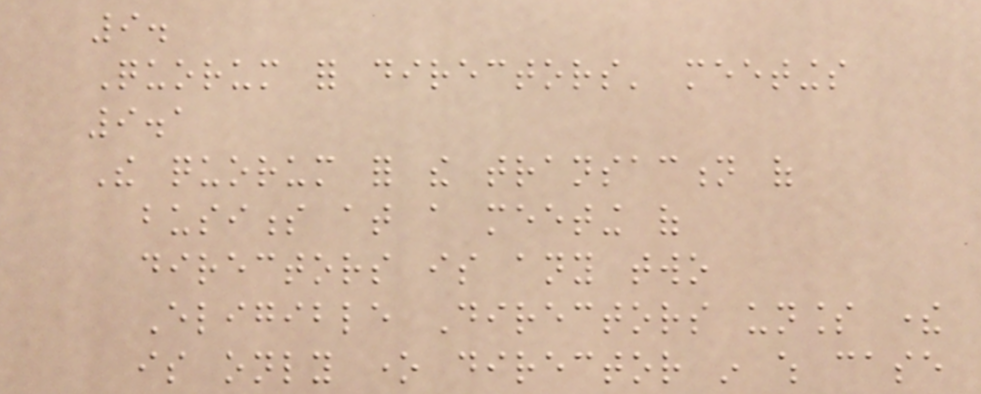9.
Quorum for directors' meetings
9.1
The quorum for the transaction of
business at a meeting of
directors is any two
Eligible Directors unless there
is only one director in which case
